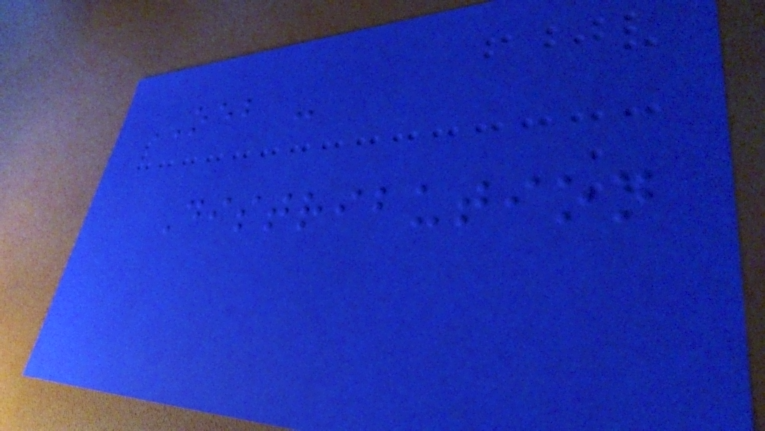OEB -
Distribution
